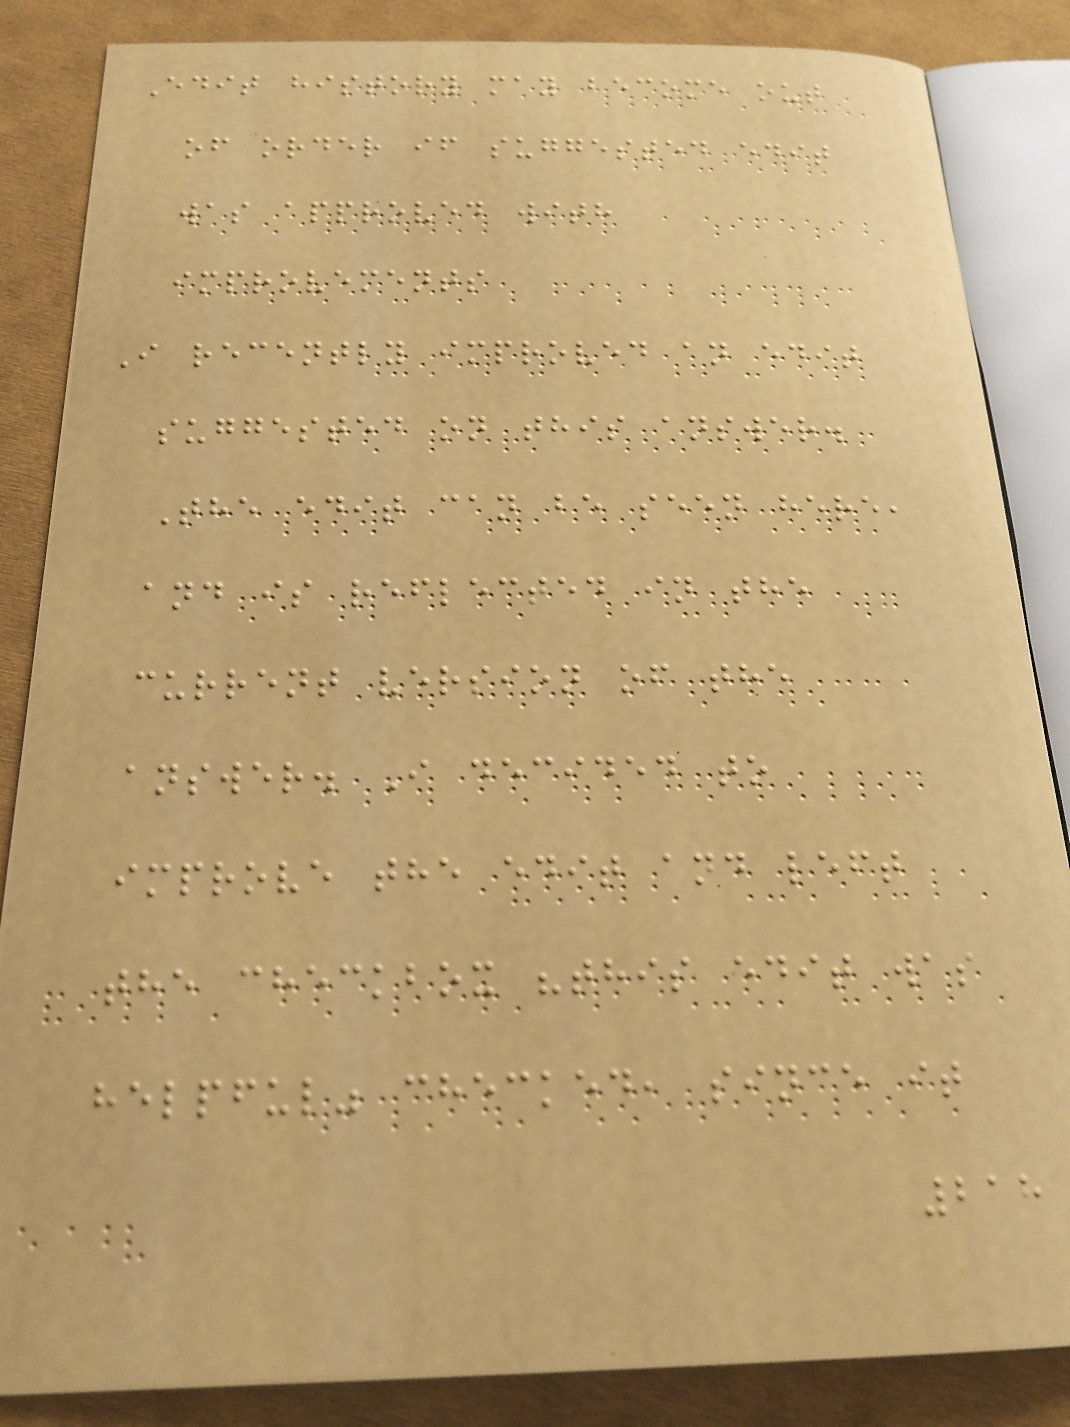Edit history may become out
of order if suggested edit
was approved with
improvements
I recently improved an edit
suggested on this answer.
The edit can be seen here,
and is reflected in the
current version of the
answer. I decided to
improve the edit and left
the checkbox "this edit was
helpful" checked, since it
218
